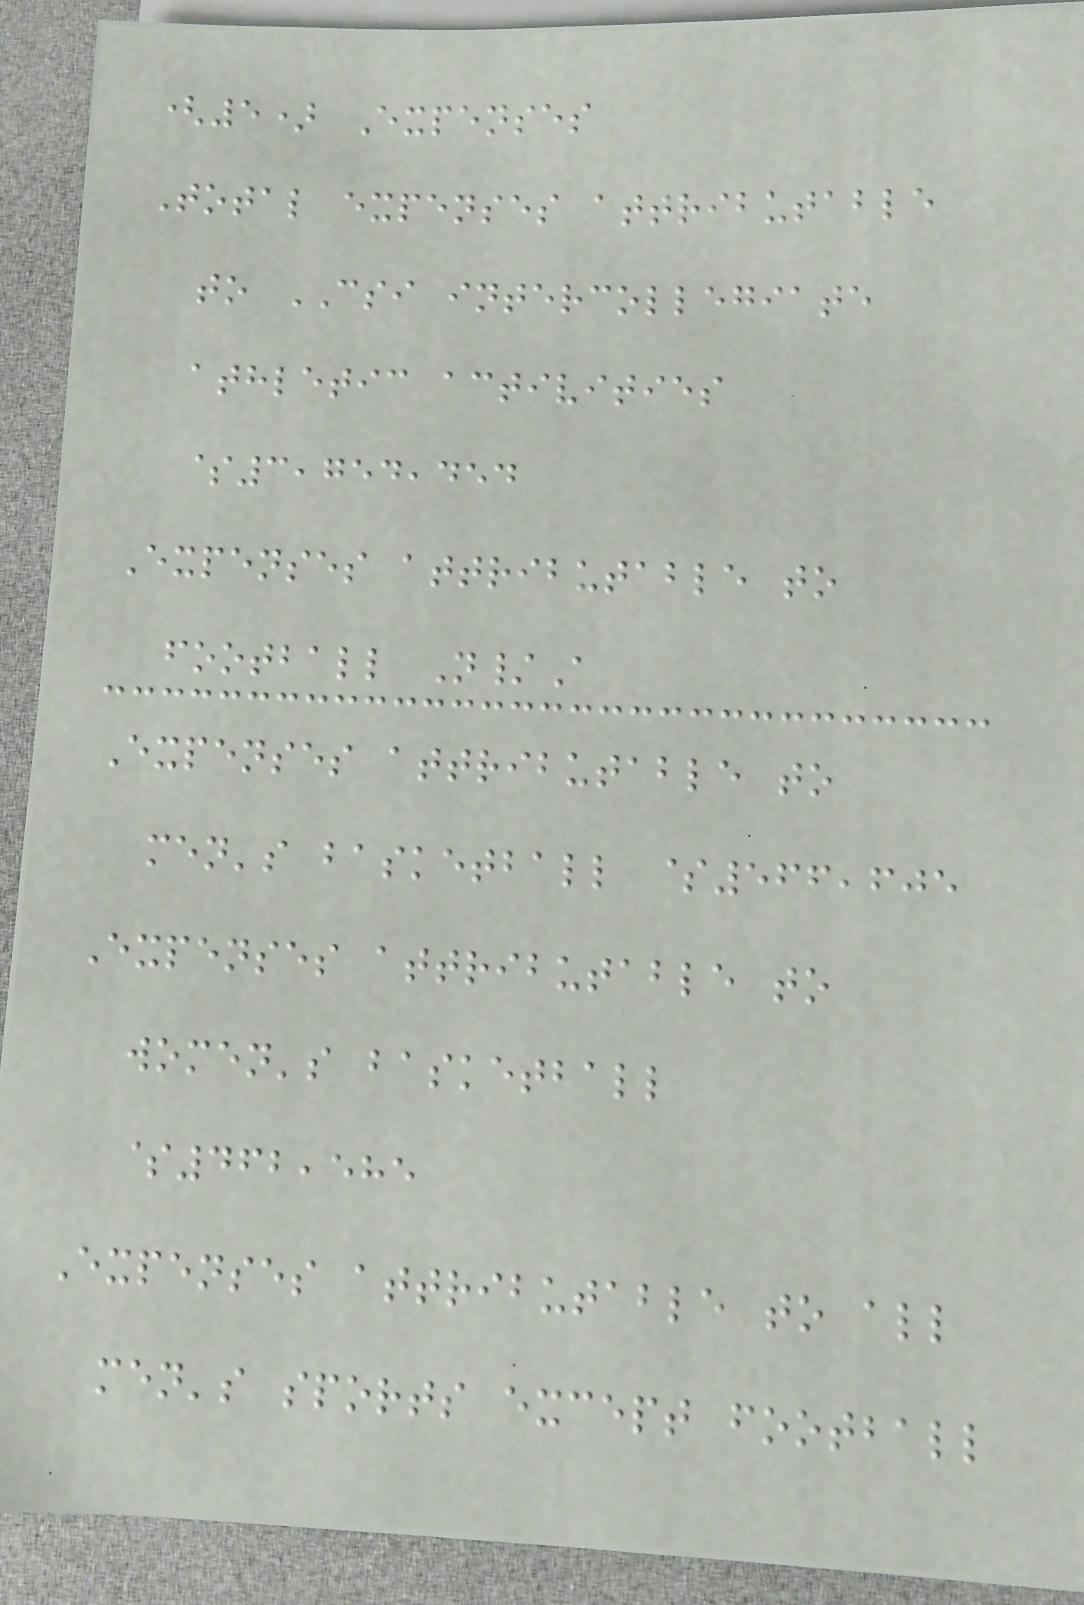(5) Expenses
Total expenses attributable
to CSI intercollegiate
athletic activities
$3,754,454
Expenses attributable to
football N/A
Expenses attributable to
men's basketball $566,605
Expenses attributable to
women's basketball
$462,585
Expenses attributable to all
men's sports except football
